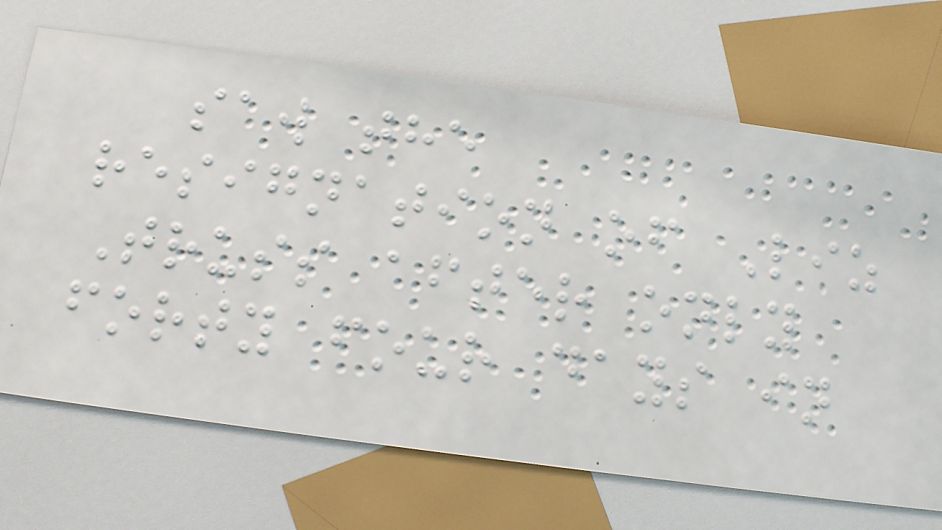saw the
resignation of Liz
Truss after only
forty four days in
